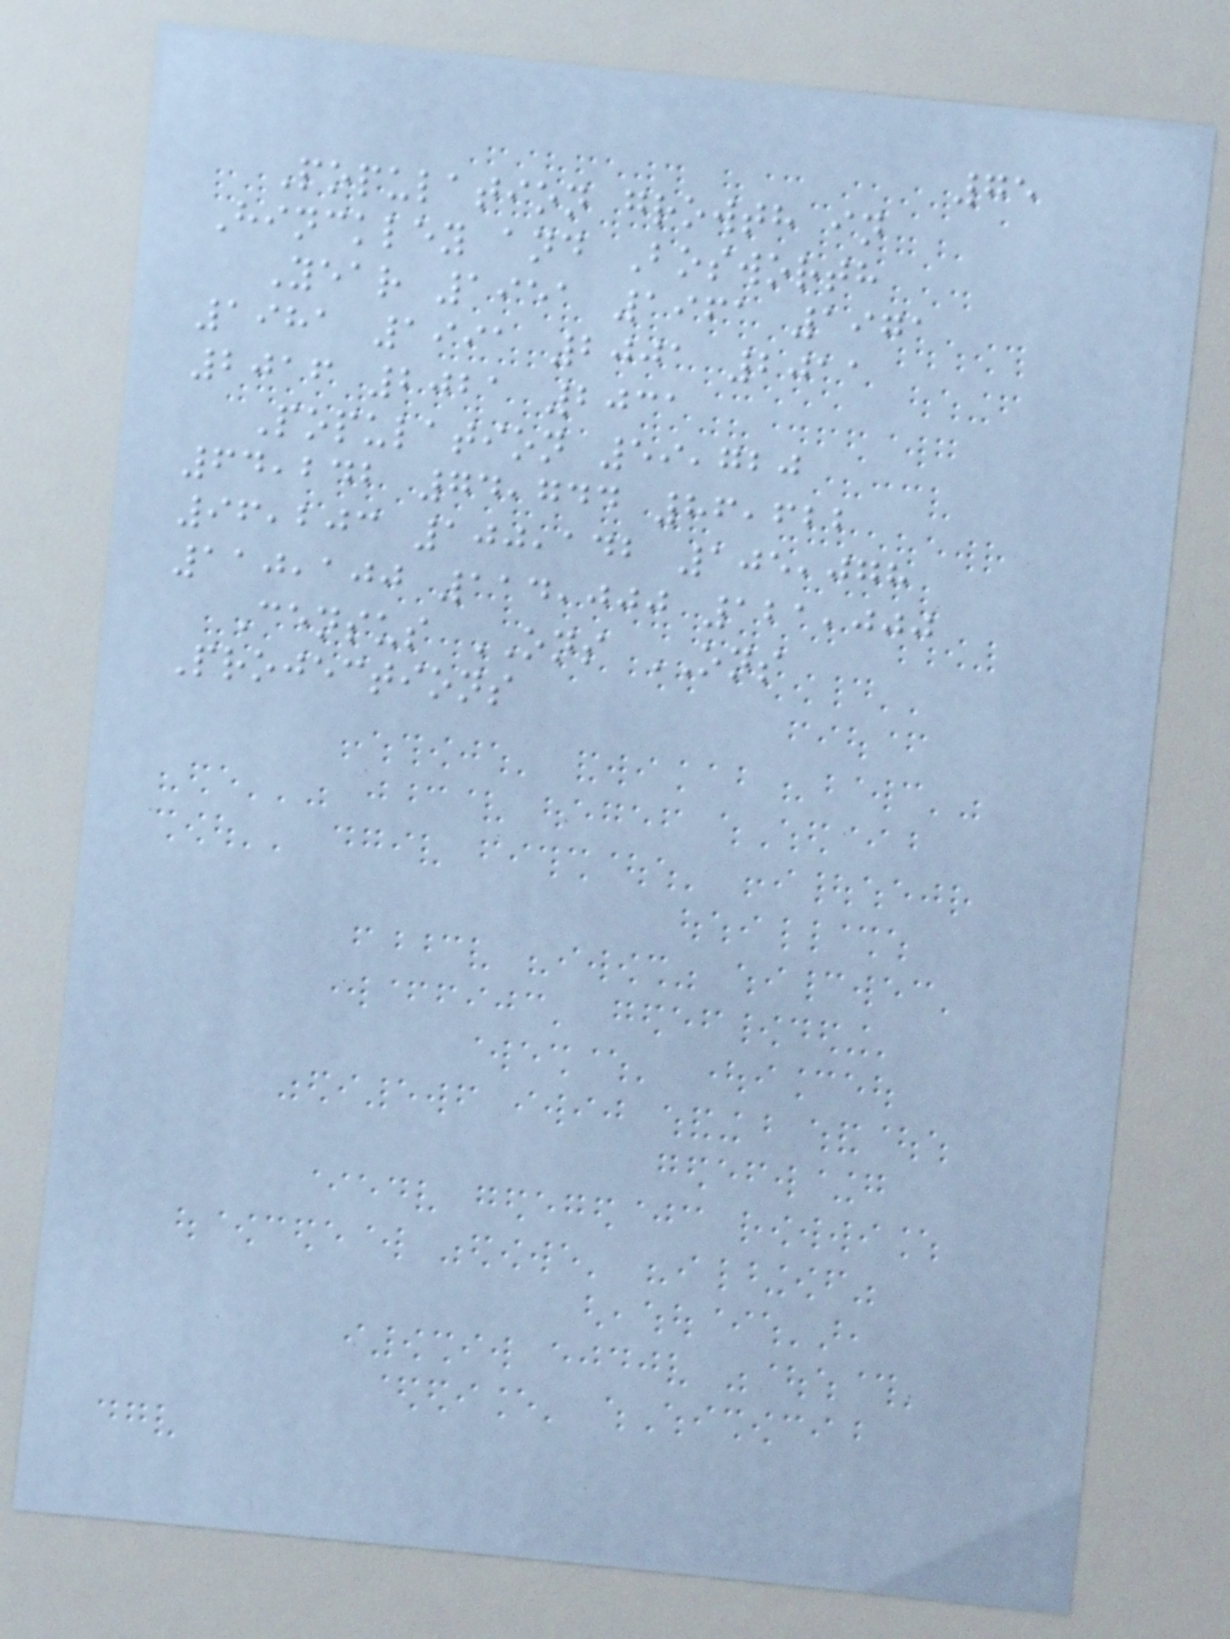75
Population growth in
Hinckley and Bosworth
Year 1951 1961 1971
1981 1991 2001 2011
2016 2021 2031
Population 59,720
64,242 74,744 86,622
96,203 100,142 105,078
110,100 114,000 121,000
Census ONS ONS
Projections
